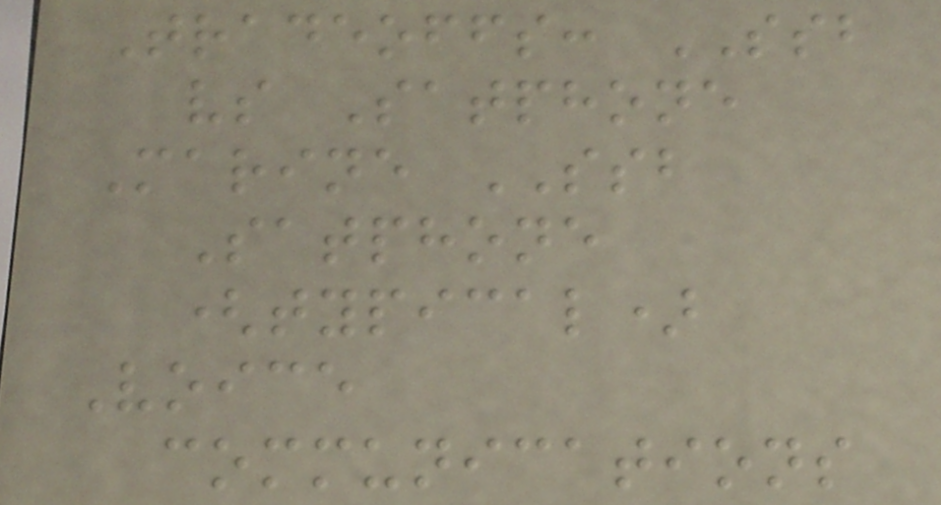Tradeoffs: SSB
vs Satphone
Marine SSB
Satphone
(typical)
Voice
communications
